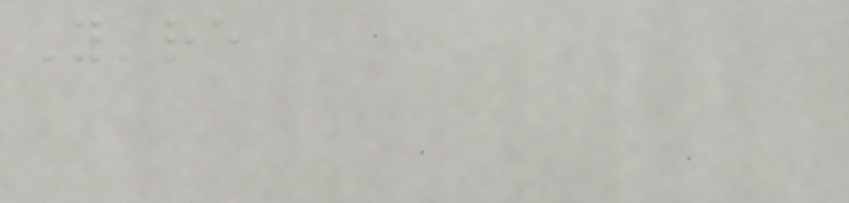You're
